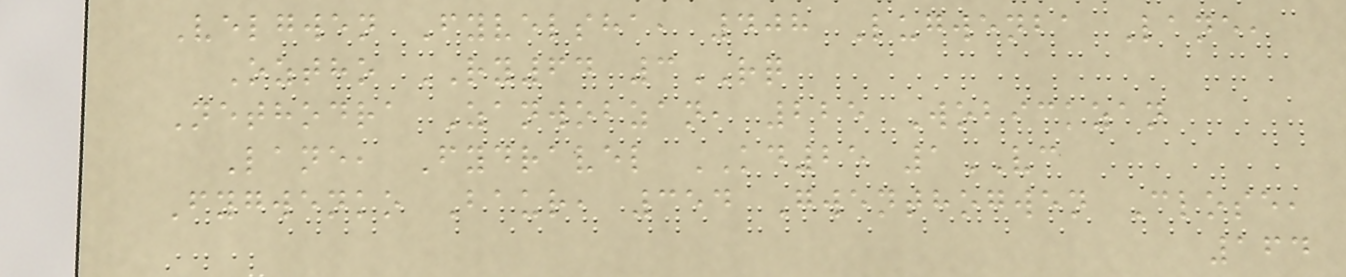Velgwen Fyvelsha, 408 Lugwenba Lane,
Oztho RY64 3RQ
Nethodra Zanwobzan, 225 Wobickzan
Lane, Fydravel KD25 1VC
Fygwenko Baur, 354 Gwenthogwen Close,
164
